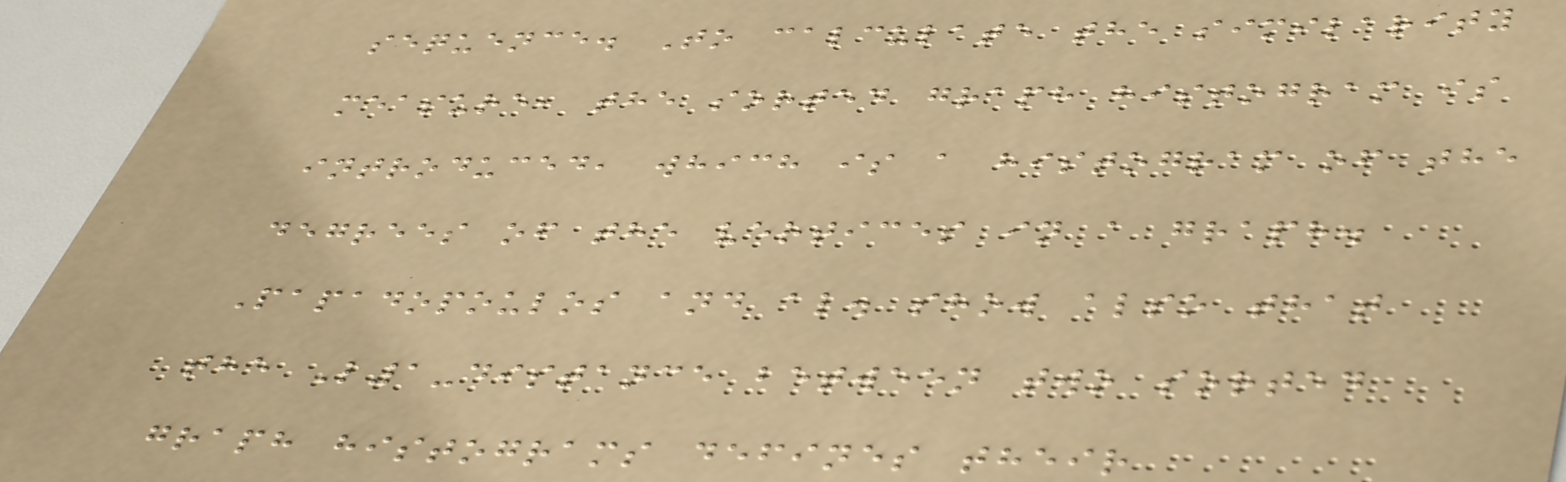sequence. To calculate the similarity
measure, the sorted graph histogram is
introduced, which is a histogram of the
degrees of the vertices in a graph.
Papadopoulos and al. show also that
the L1-distance between two sorted
graph histograms defines their
